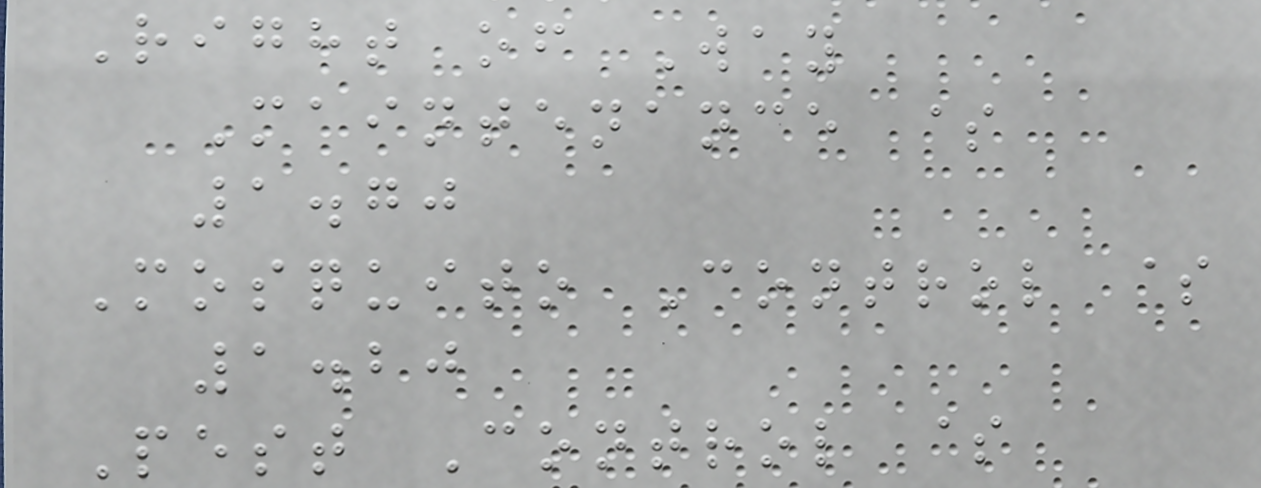Right of Way
Maintenance $
1.70
Mosquito Control $
1.20
Pest Control $
